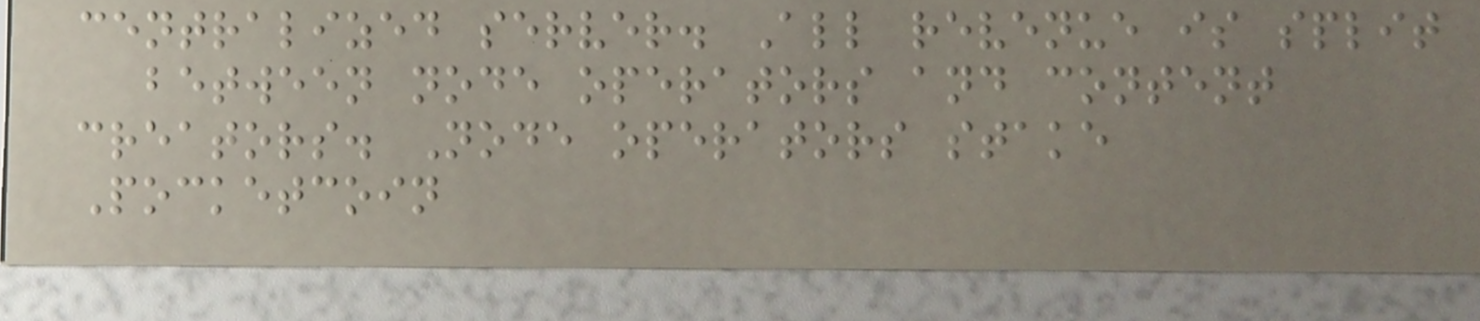centralized server. All revenue is split
between node operators and content
creators. Node operators stake
Pocketcoin
